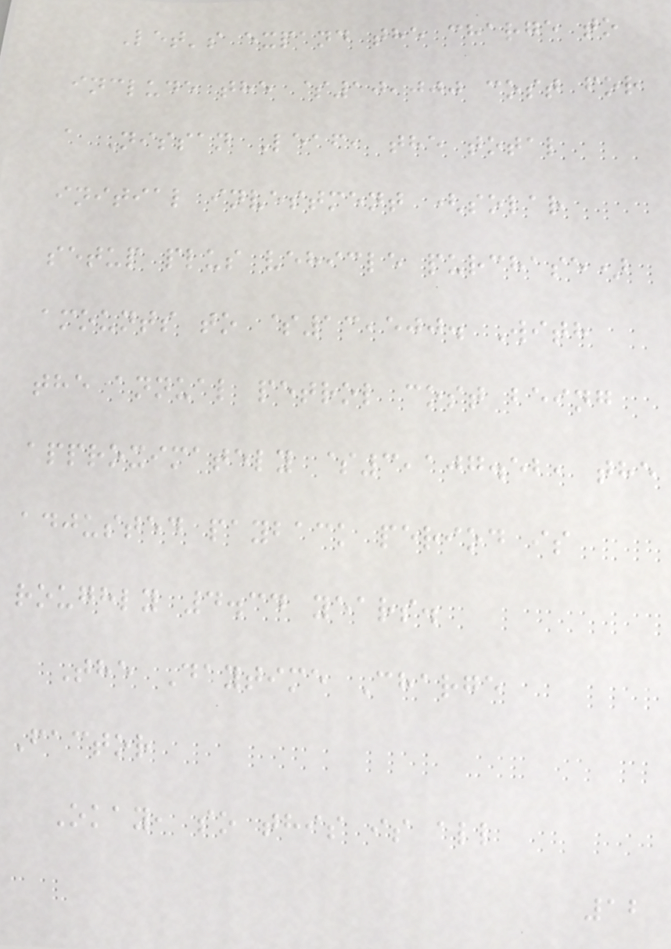Let's expand the charge to
include the $10,000 cost for
a Nissan Leaf, the total
initial investment (solar
setup plus vehicle purchase)
amounts to $13,500. With
the annual petrol cost being
approximately $3,107.52, the
adjusted payback period is
roughly 4.34 years.
The Daytime Charge
Factor
Okay, so this is all
12
